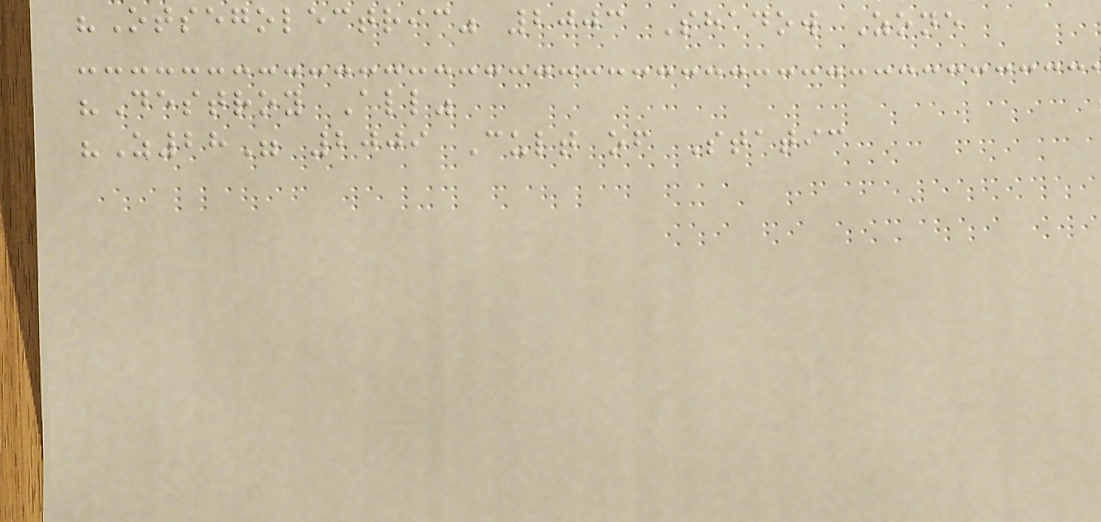"Otsegolectric" 2003 Shadow Zone
"Destroy All"
"Z28" 2009 Cult of Static
